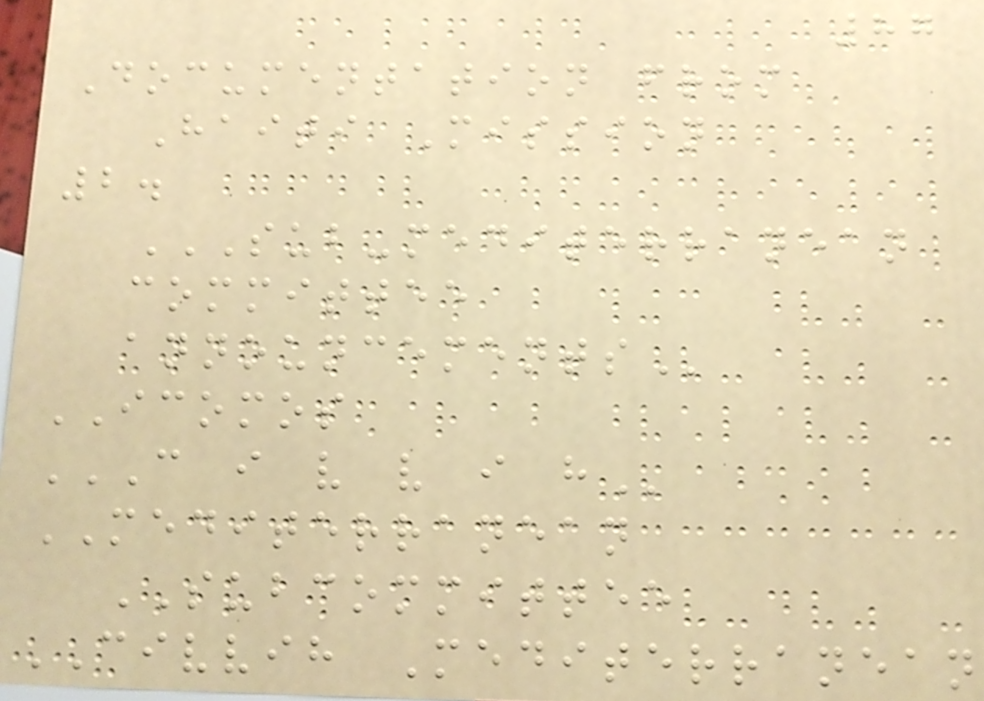87
Documentation from
Haiti Mission
2.
SUB-MEDITERRANEAN
COMMITTEE
ANNOUNCEMENTS
ICOMOS
C I V V I H
MEDITERRANEAN
SUBCOMMITTEE
CIVVIH Mediterranean
